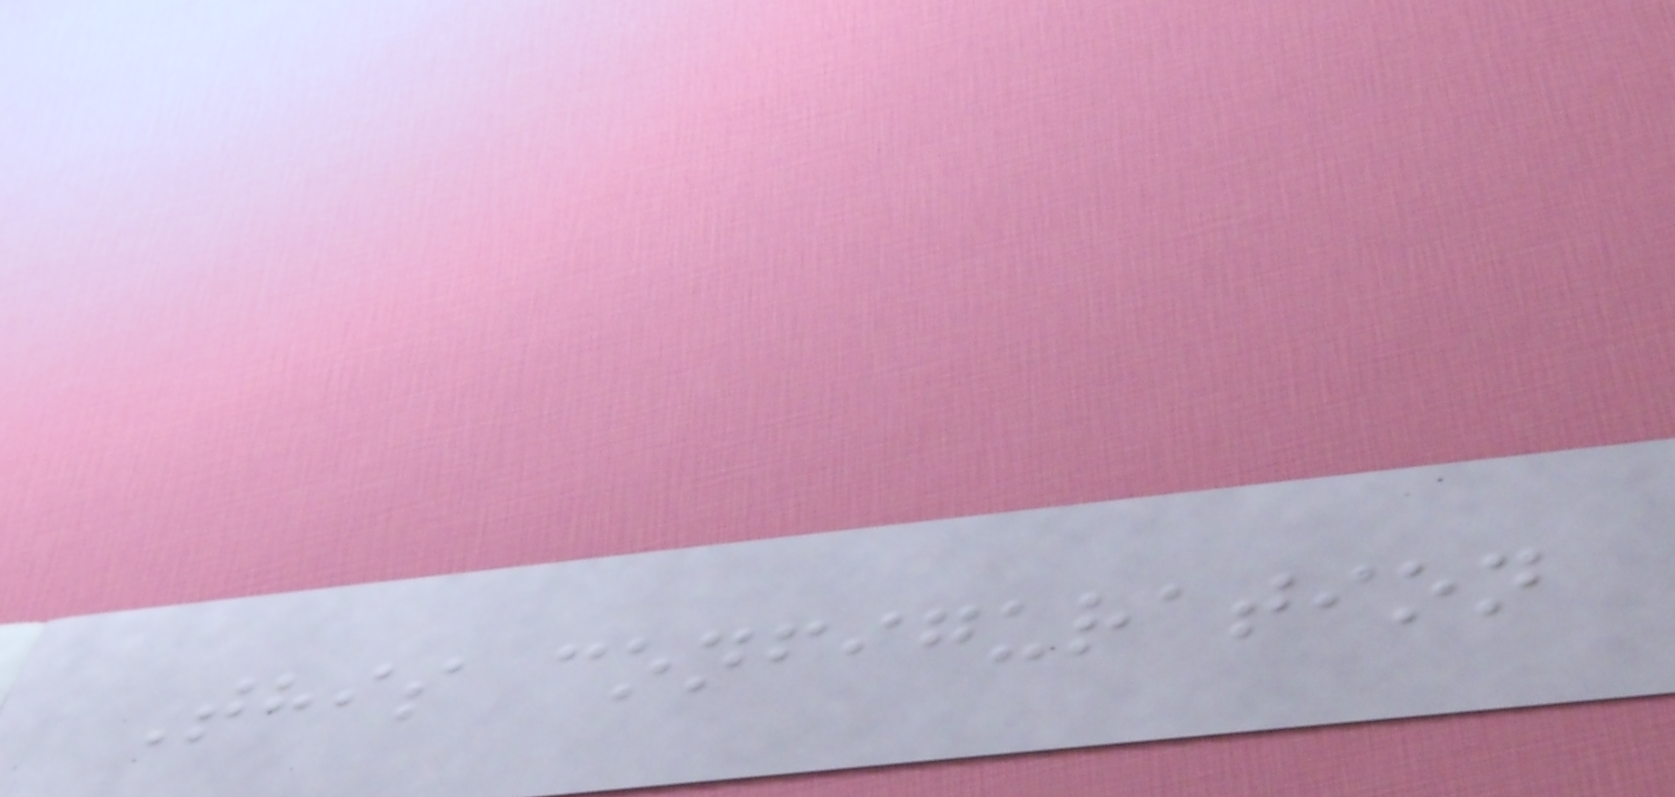This configuration
